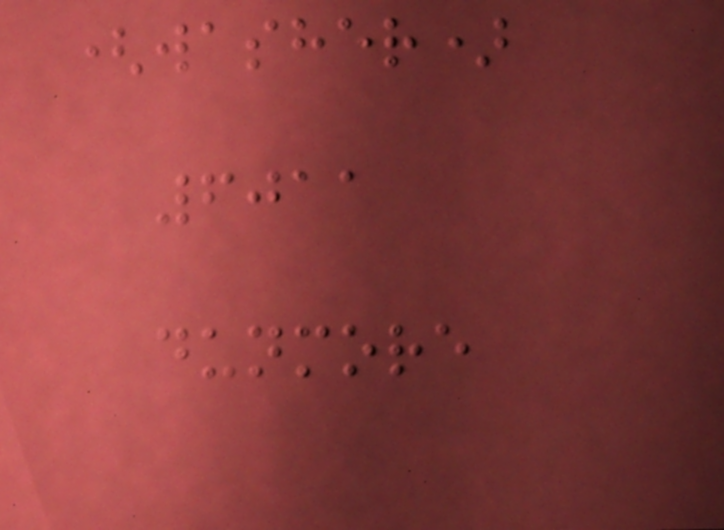(washer)
6011
dunmore
